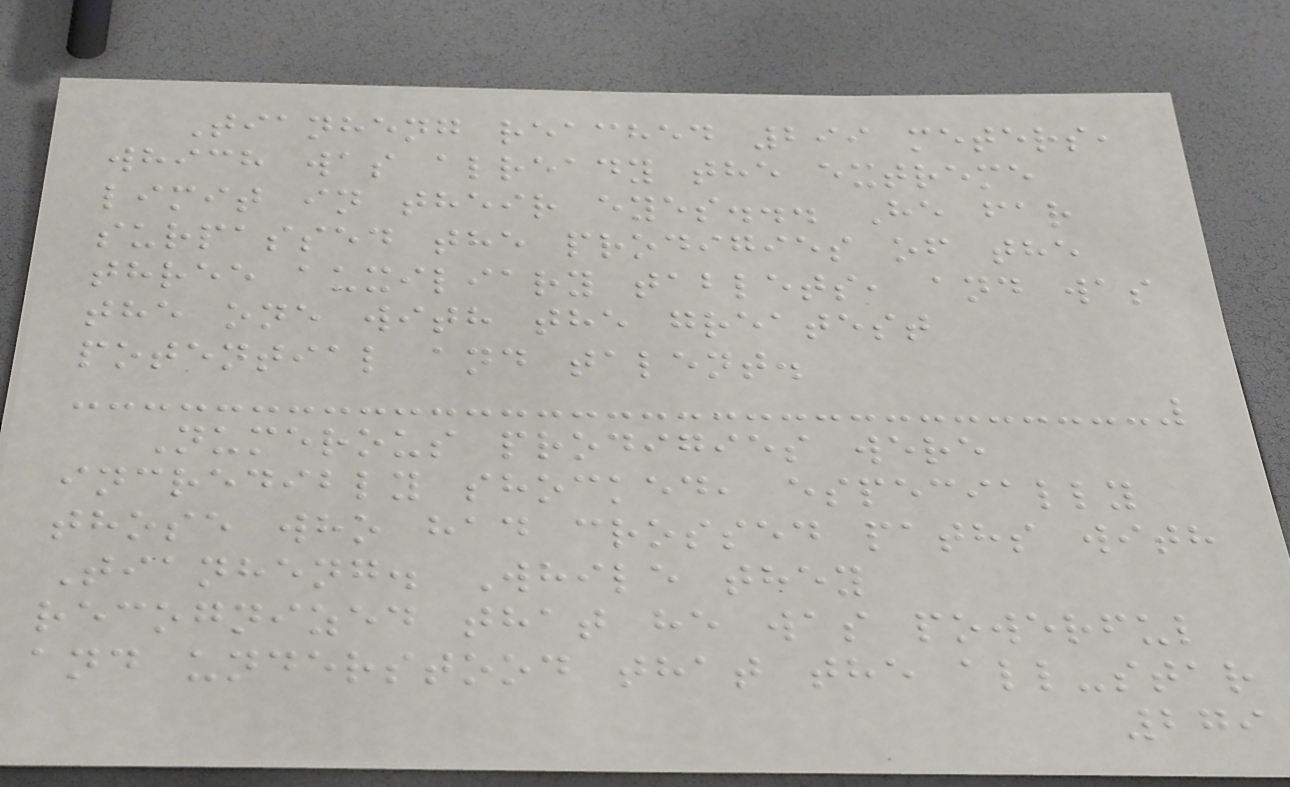Tianheng reached 299 meters,
which was already the extreme
limit in their eyes... He far
surpassed the prodigies of the
three auxiliary tablets, and was
the one with the greatest
potential and talent.
Numerous prodigies were
incredibly shocked, especially
those who had crossed paths with
Tianheng. While they
recognized that he was powerful
and understood that the all-star
279
